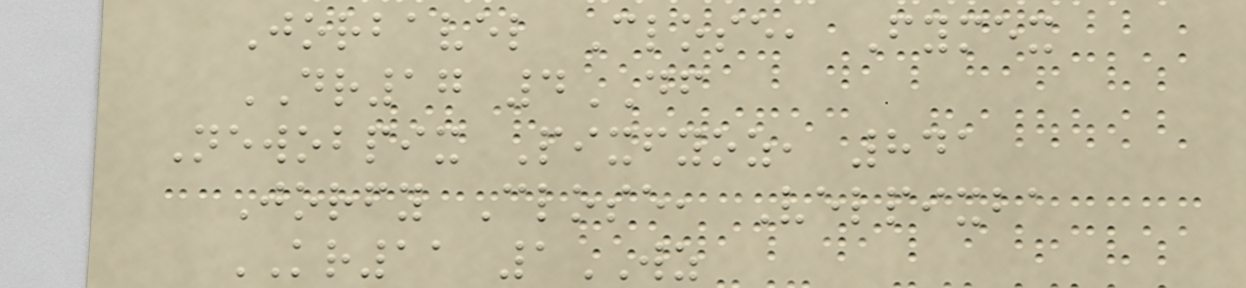Jorbavel Close, Fymex
DR17 4DF
Newobpix Pixfyoz, 841
Jorfy Close, Velpixba
KR11 1WZ
